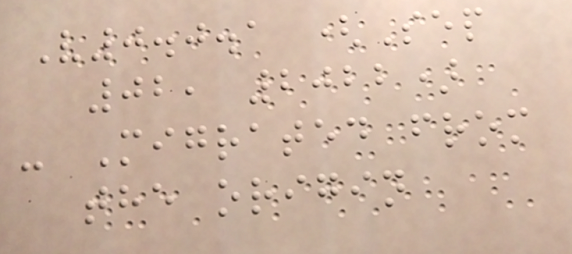V0.0.1 (Sep
02, 2022)
- Migrated from
the origin
